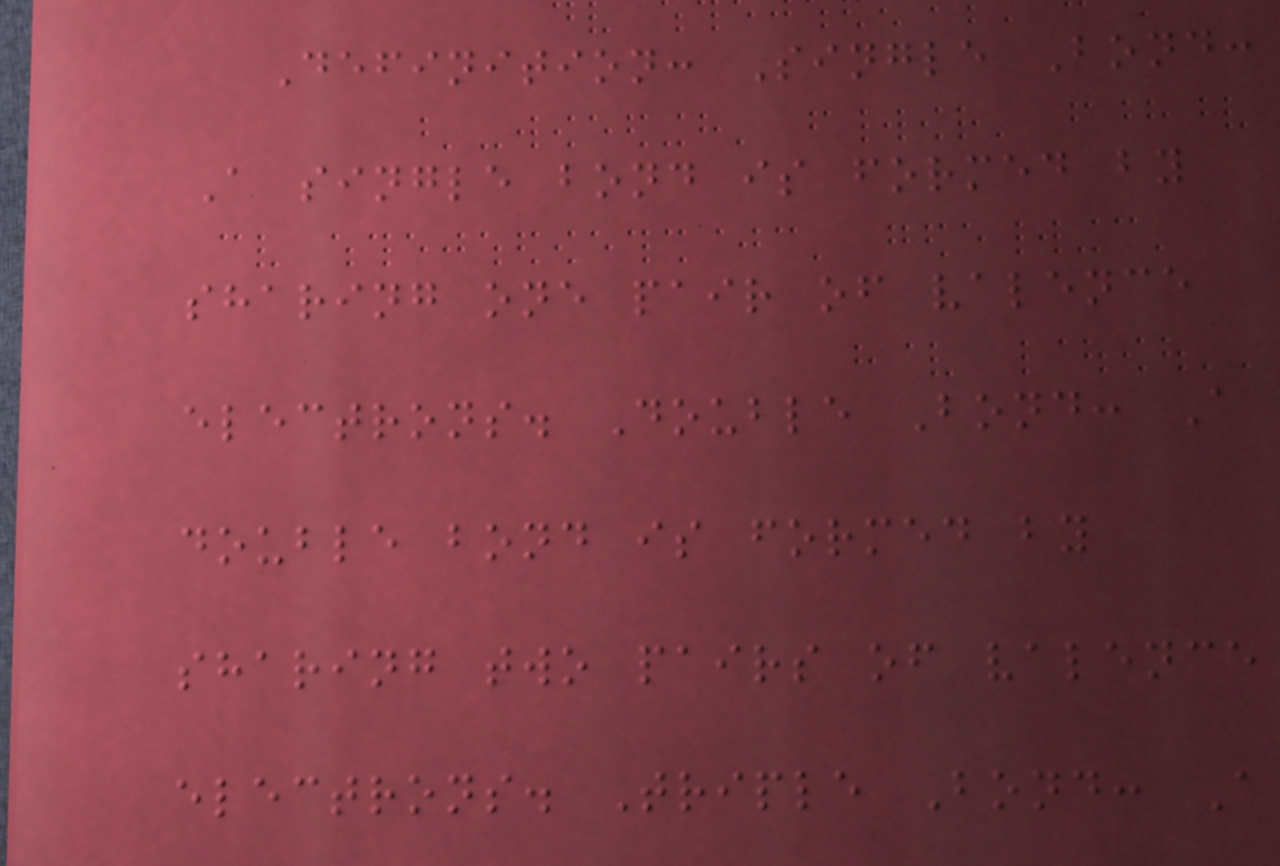Definition: Single Bond:
A single bond is formed by
sharing one pair of valence
electrons. Double Bond: A
double bond is formed by
sharing two pairs of valence
electrons. Triple Bond: A
